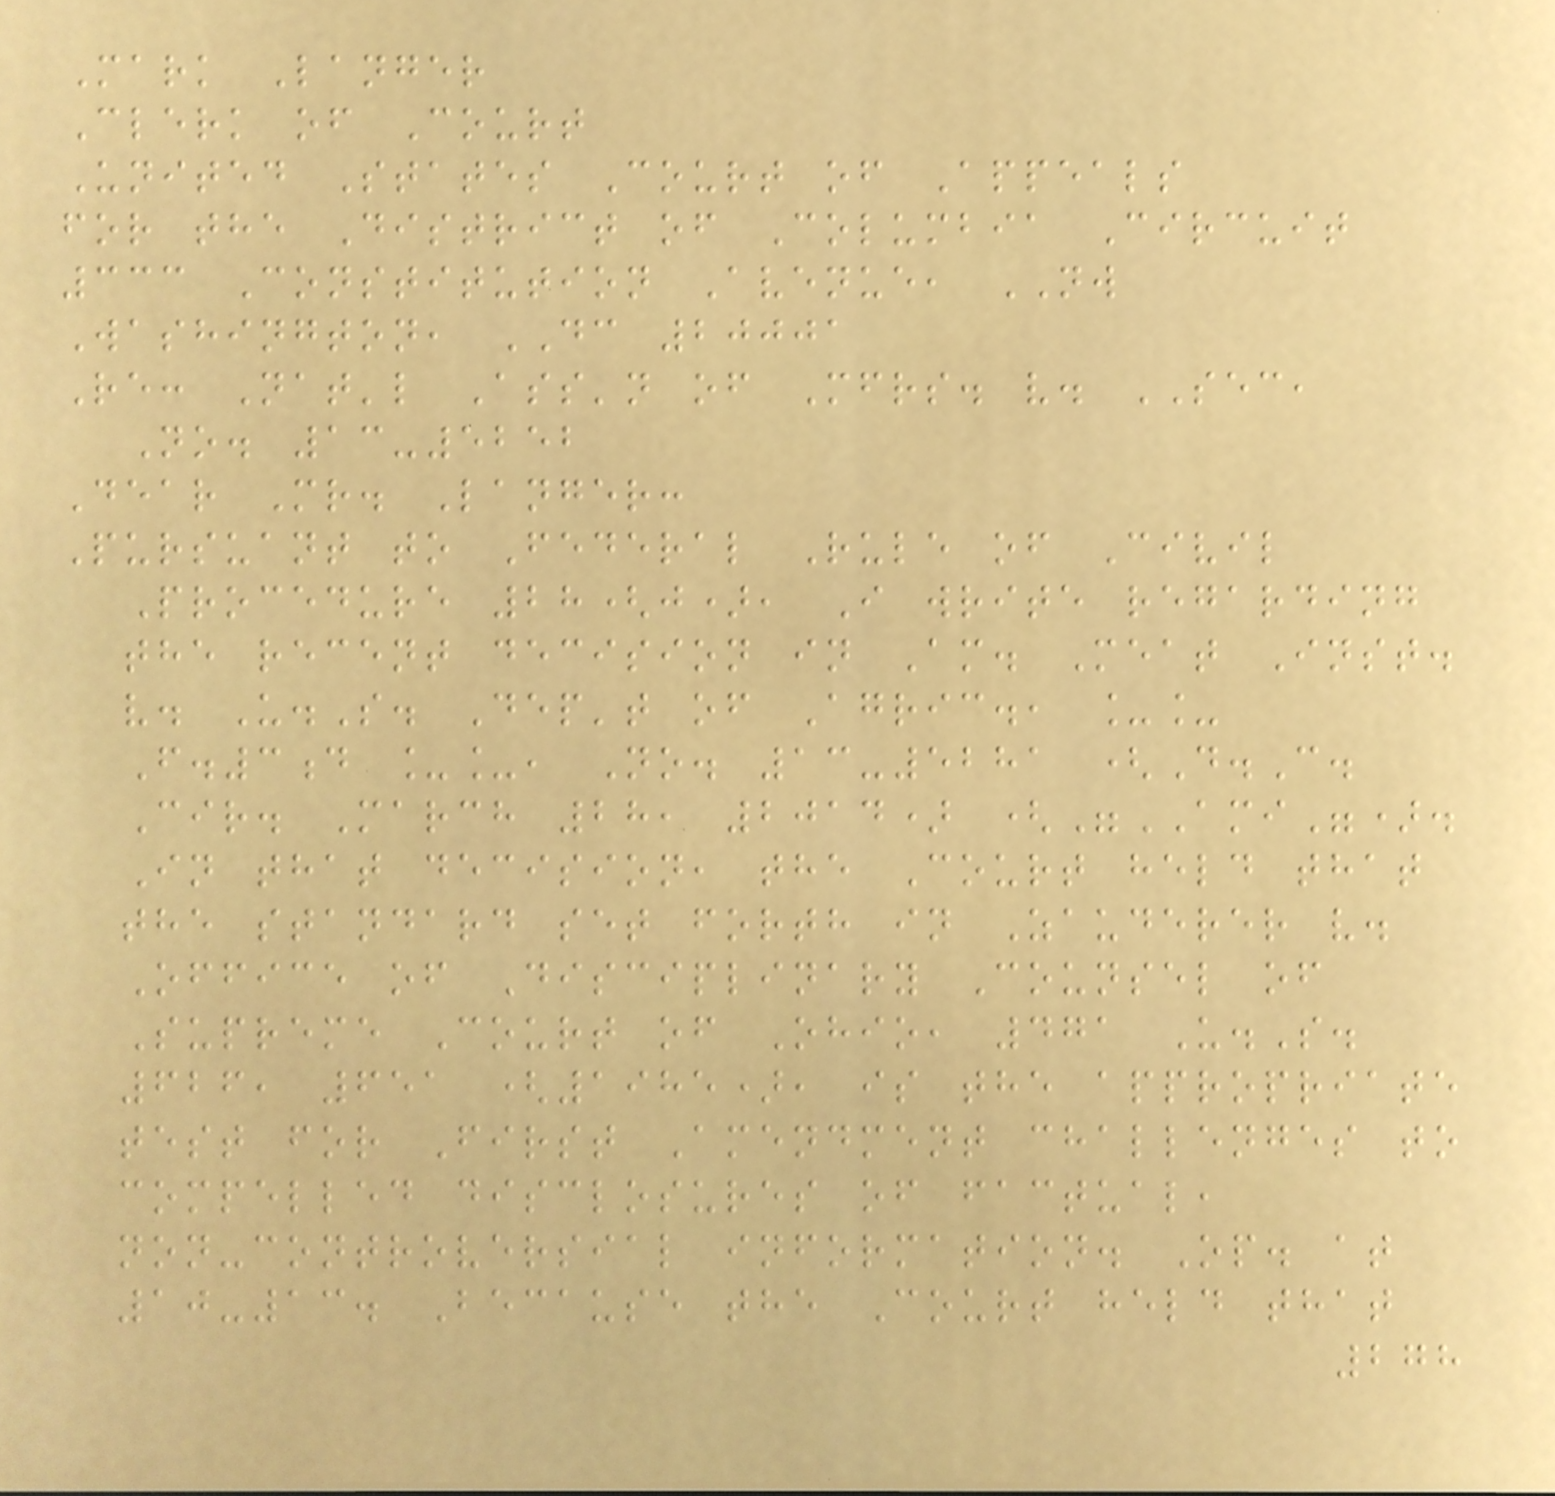Mark Langer
Clerk of Court
United States Court of Appeals
for the District of Columbia Circuit
333 Constitution Avenue, NW
Washington, DC 20001
Re: Nat'l Ass'n of Mfrs. v. SEC,
No. 13-5252
Dear Mr. Langer:
Pursuant to Federal Rule of Civil
Procedure 28(j), I write regarding
the recent decision in Am. Meat Inst.
v. U.S. Dep't of Agric., __
F.3d __, No. 13-5281 (D.C.
Cir. March 28, 2014) ("AMI").
In that decision, the Court held that
the standard set forth in Zauderer v.
Office of Disciplinary Counsel of
Supreme Court of Ohio, 471 U.S.
626, 651 (1985), is the appropriate
test for First Amendment challenges to
compelled disclosures of factual,
non-controversial information. Op. at
10-13. Because the Court held that
278
